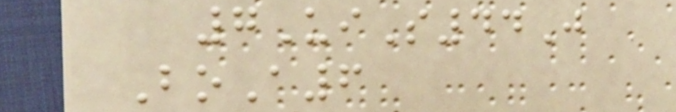7UiS44J
BoA6
